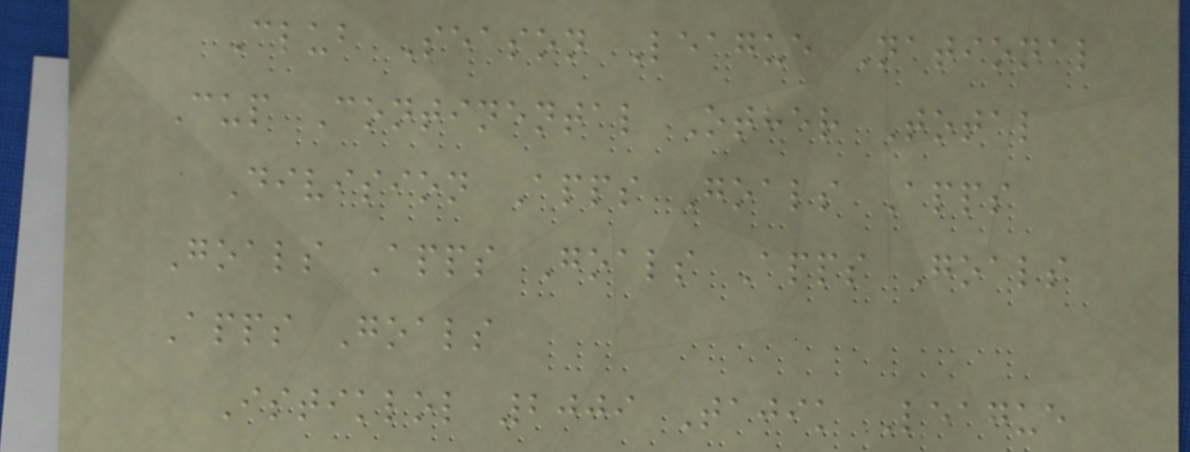Club Season League National
Cup Continental Other Total
Division Apps Goals Apps
Goals Apps Goals Apps Goals
Apps Goals
Istiklol 2009 Tajik League
